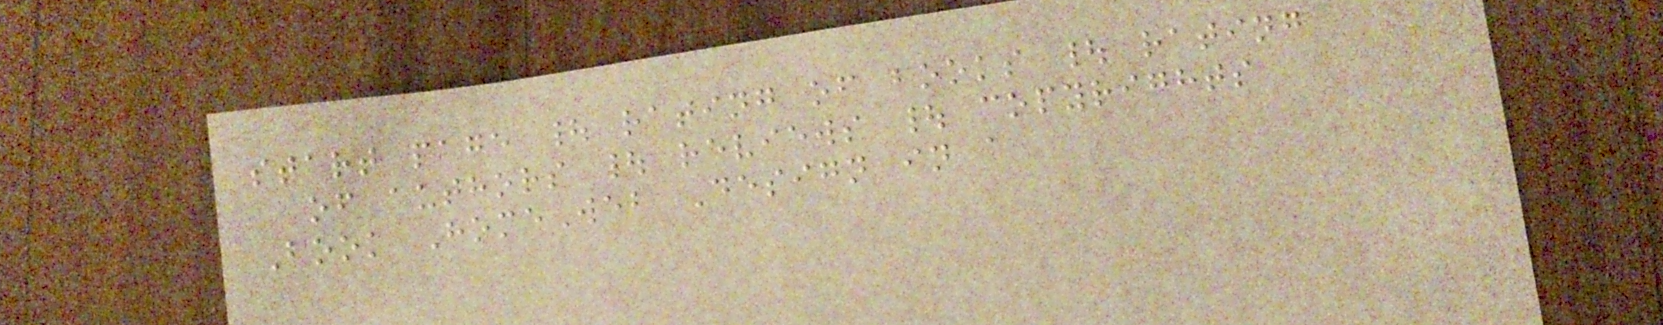start page | rating of books | rating
of authors | reviews | copyrights
Book HomeWeb Design in a
